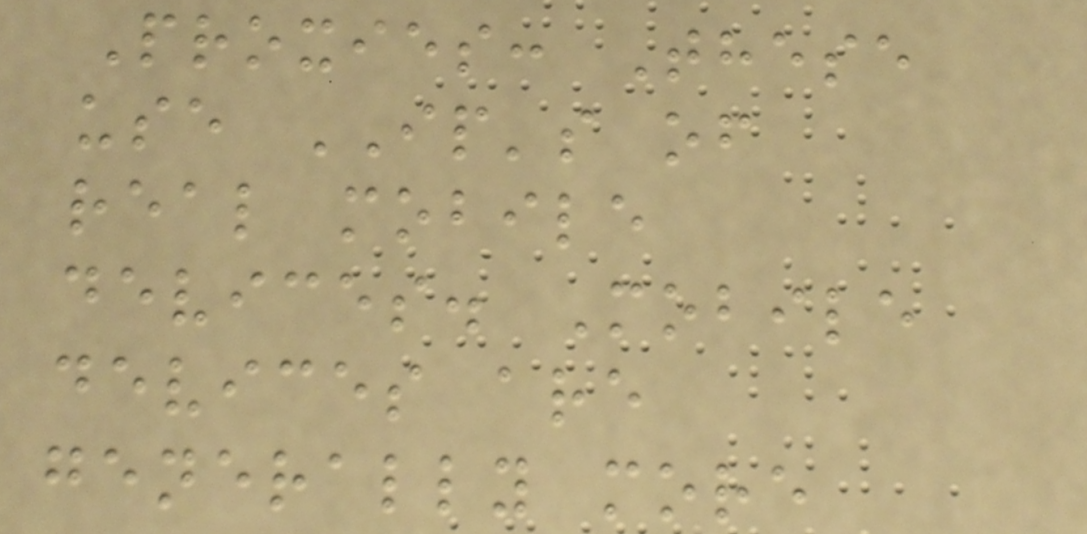Proxies: These
use IP's of
real mobile
devices. Mobile
devices are
generally more
